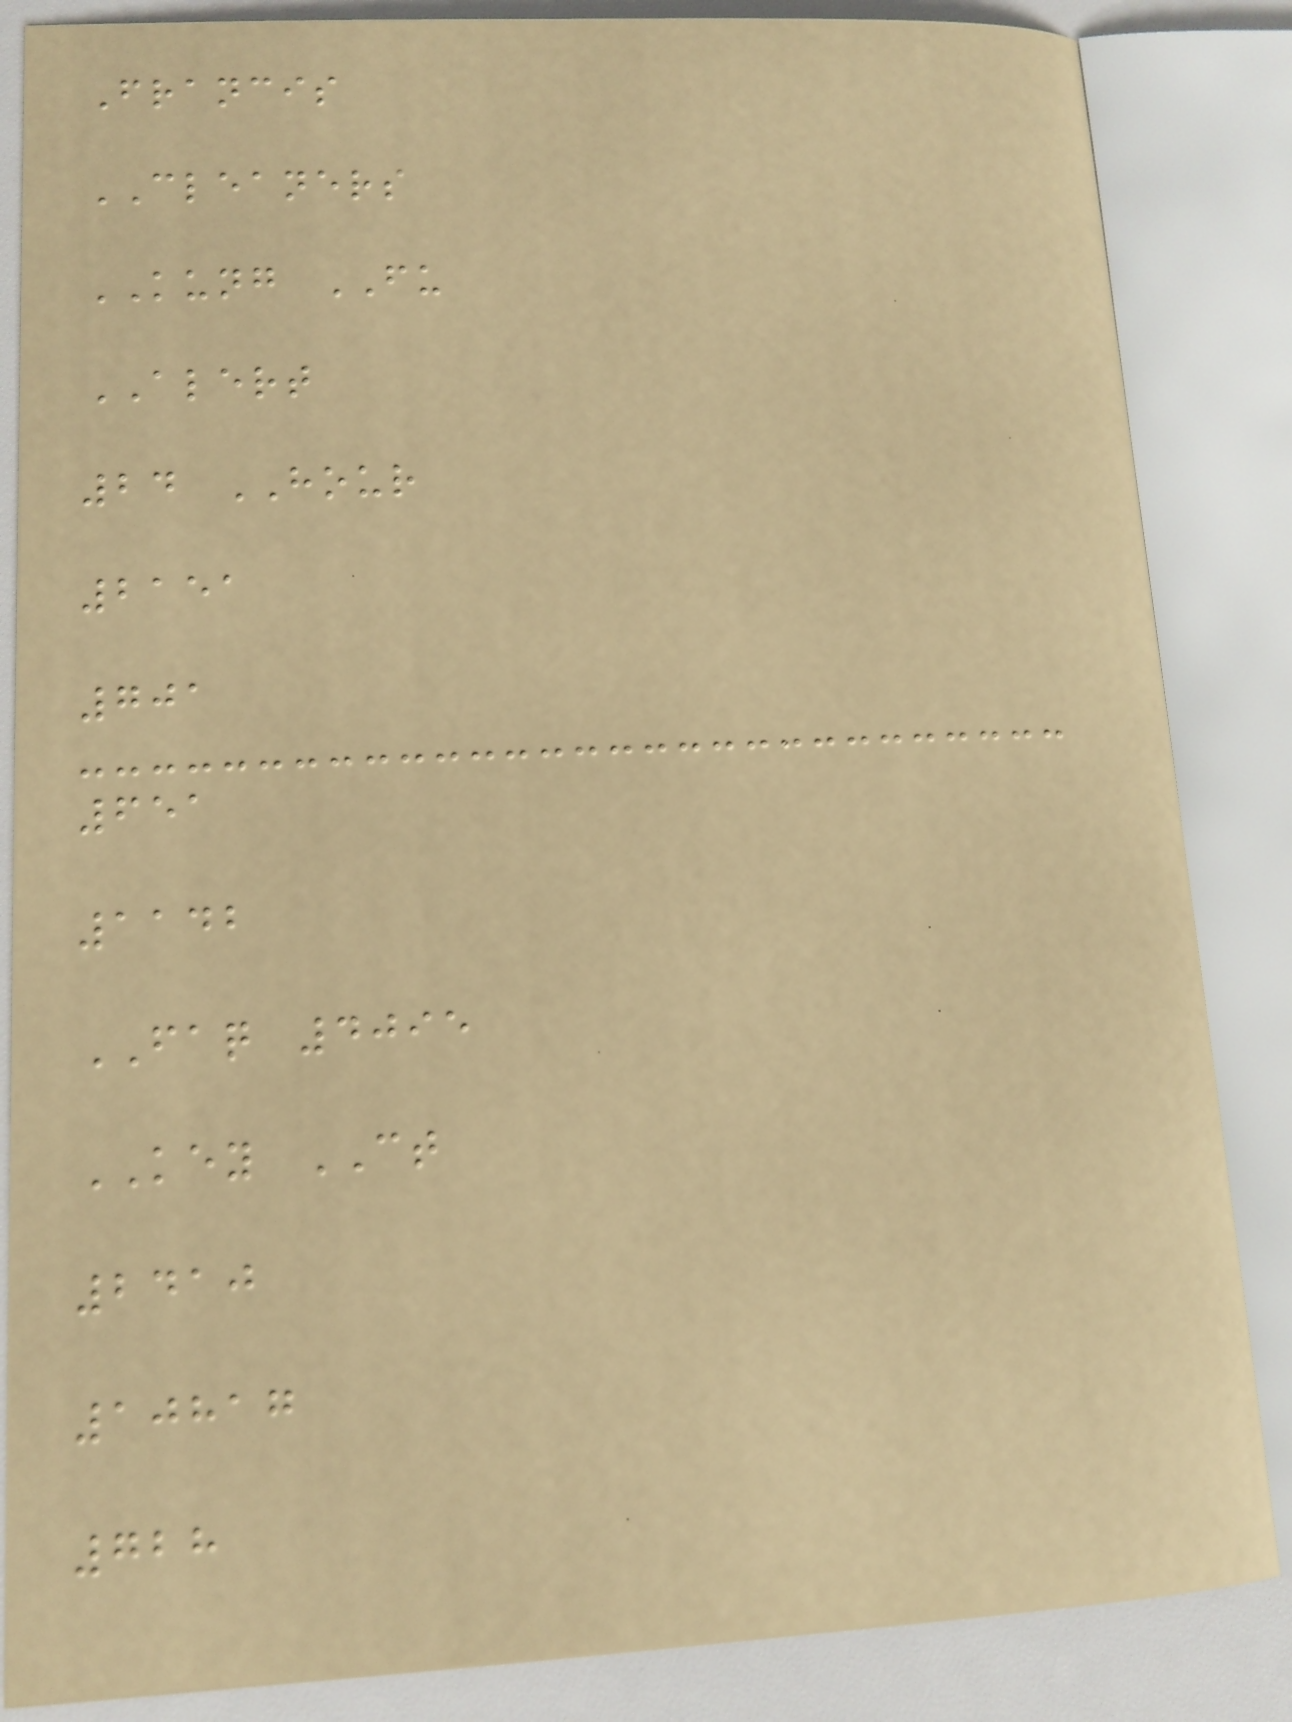Francis
CLEANERS
KUNG FU
ALERT
24 HOUR
2151
701
651
1142
FAQ 4095
KEY CT
2410
10817
728
